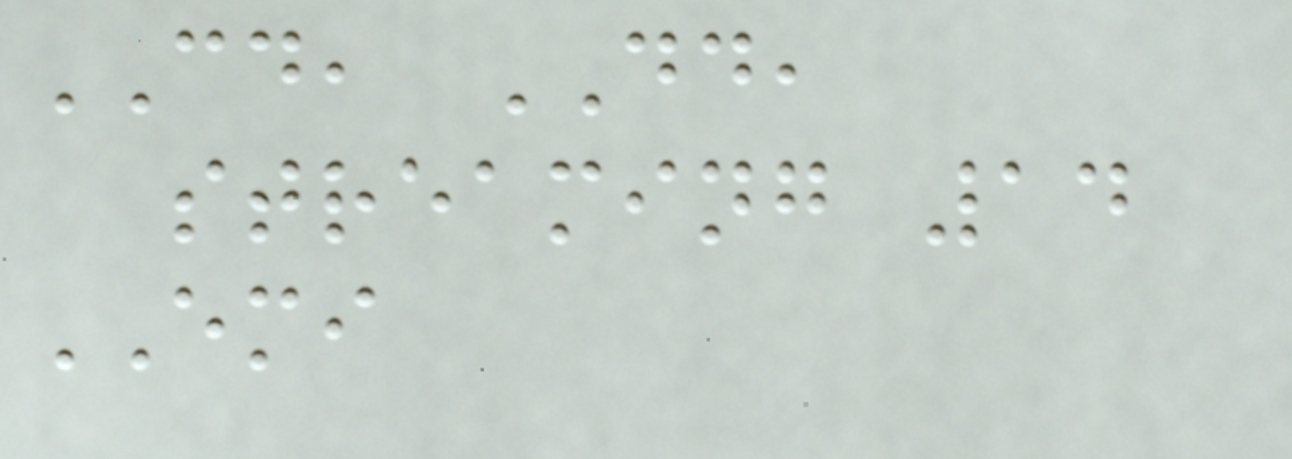CD, DD,
streaming 14
EMI
